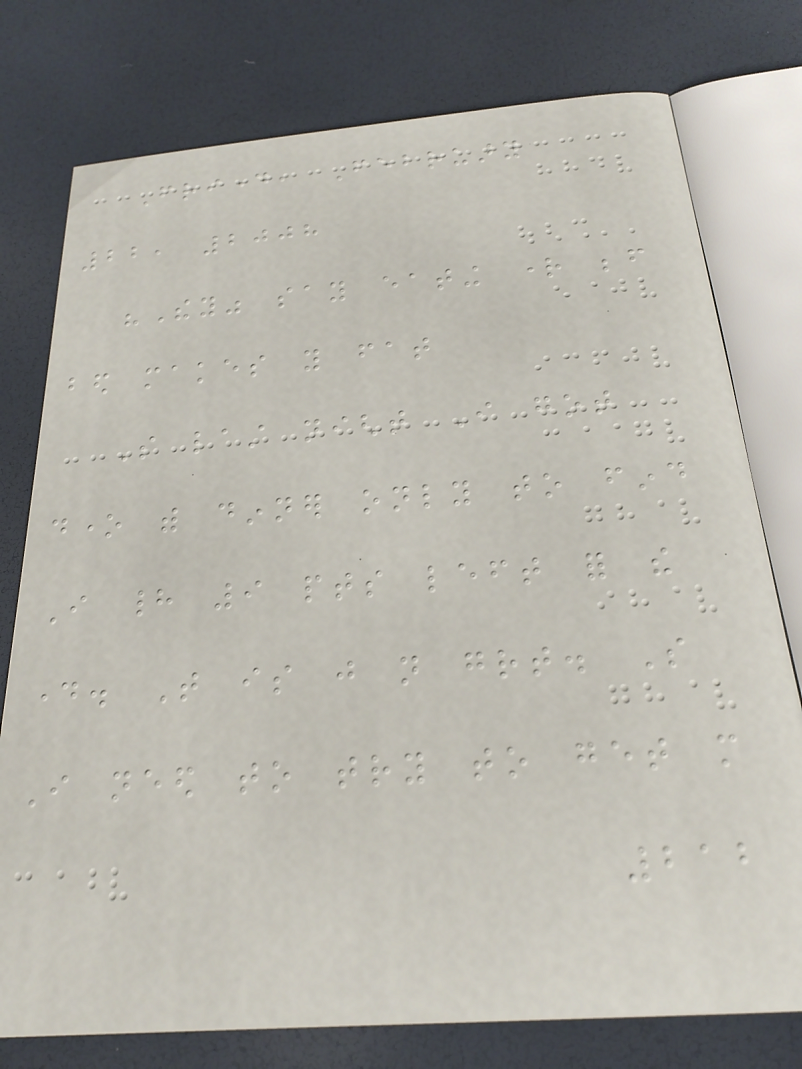Friday, February
22, 2008
"They" say eating right before
bed makes you fat
So last night I got
done with dinner only to find
I had 9 pts left for the
day. That is just not great. So
I need to try to get more
212
